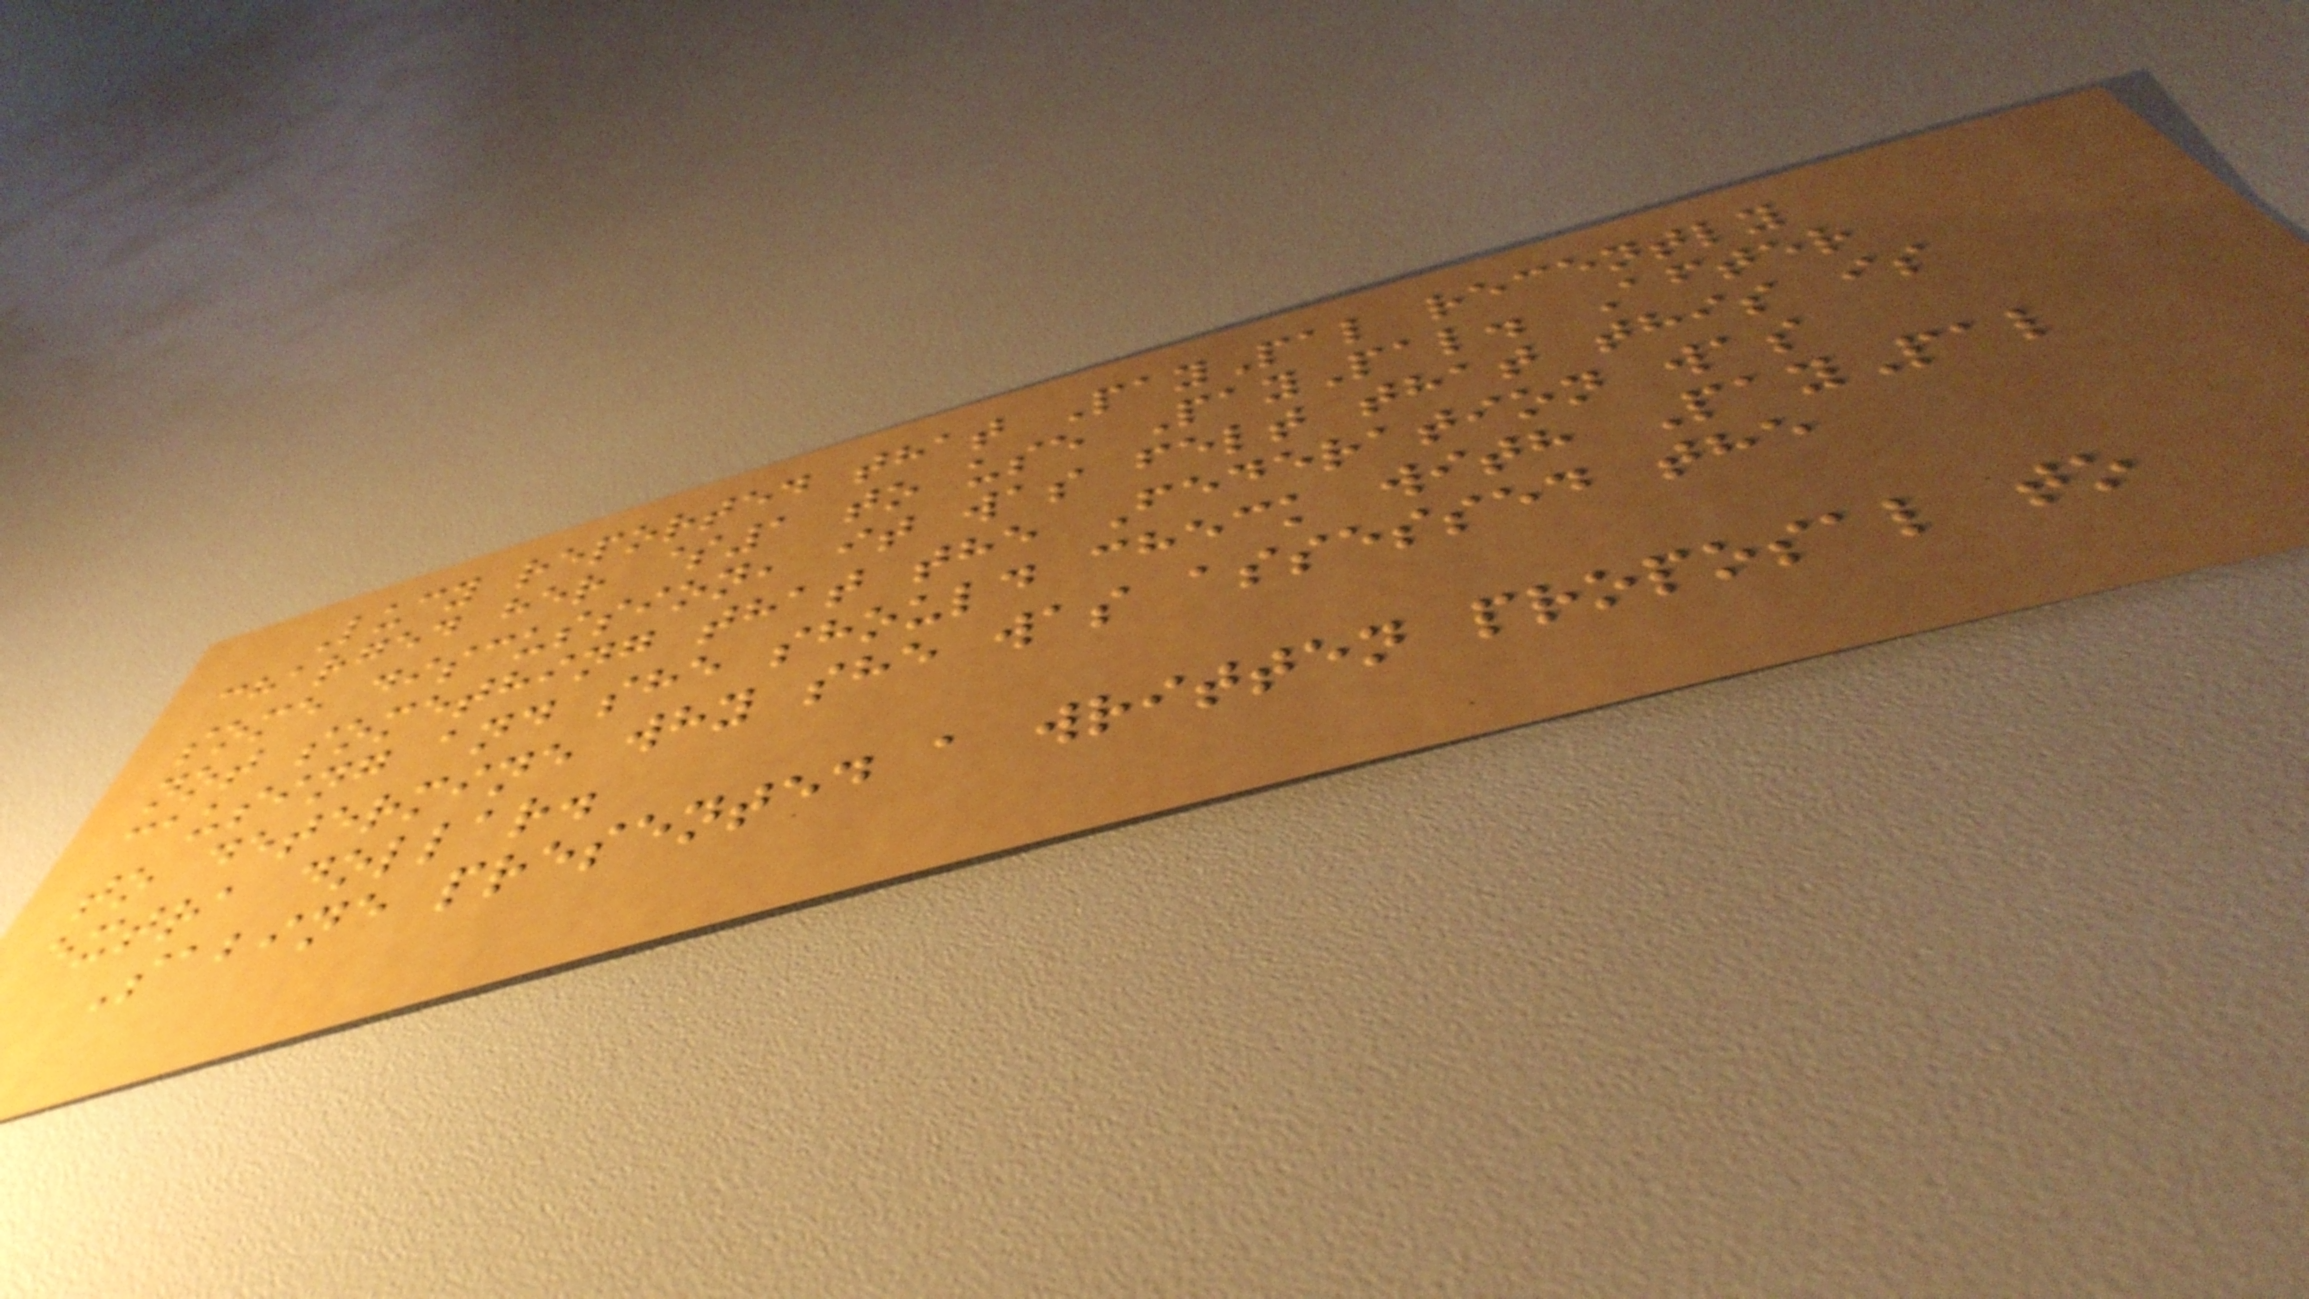Lucy reported that PayPal recently
charged her $1 to use PayPal. After
some discussion, it was felt that this is
not something that the Federation was
causing and she should check with PayPal
to determine why she was assessed the
extra dollar.
Sabine presented a written proposal to
